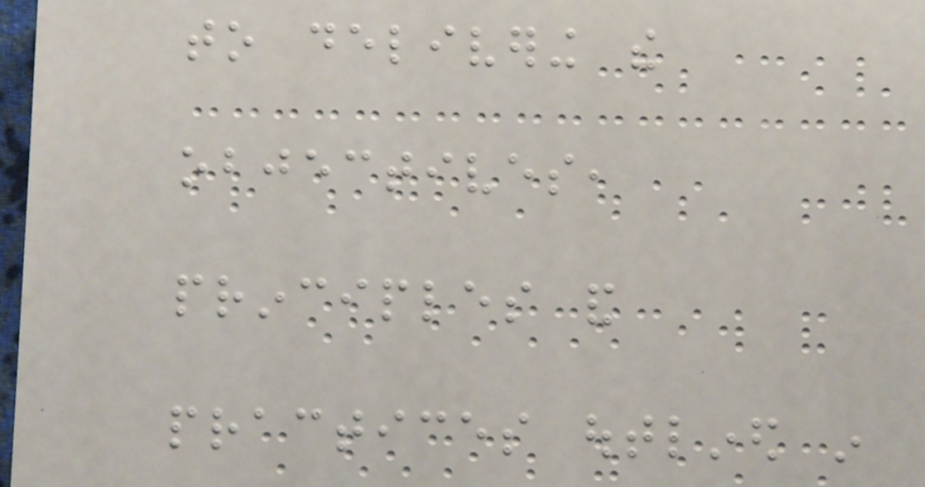to delivering the
objectives,
principles and
practices outlined in
